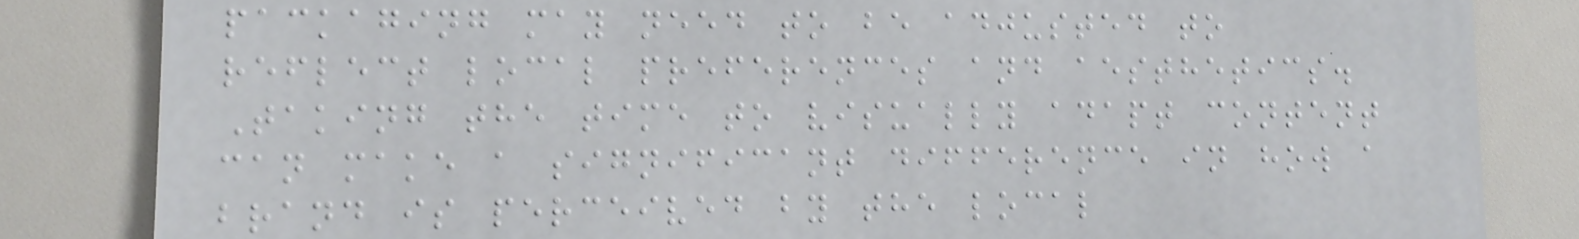packaging may need to be adjusted to
reflect local preferences and aesthetics.
Taking the time to visually adapt content
can make a significant difference in how a
brand is perceived by the local
